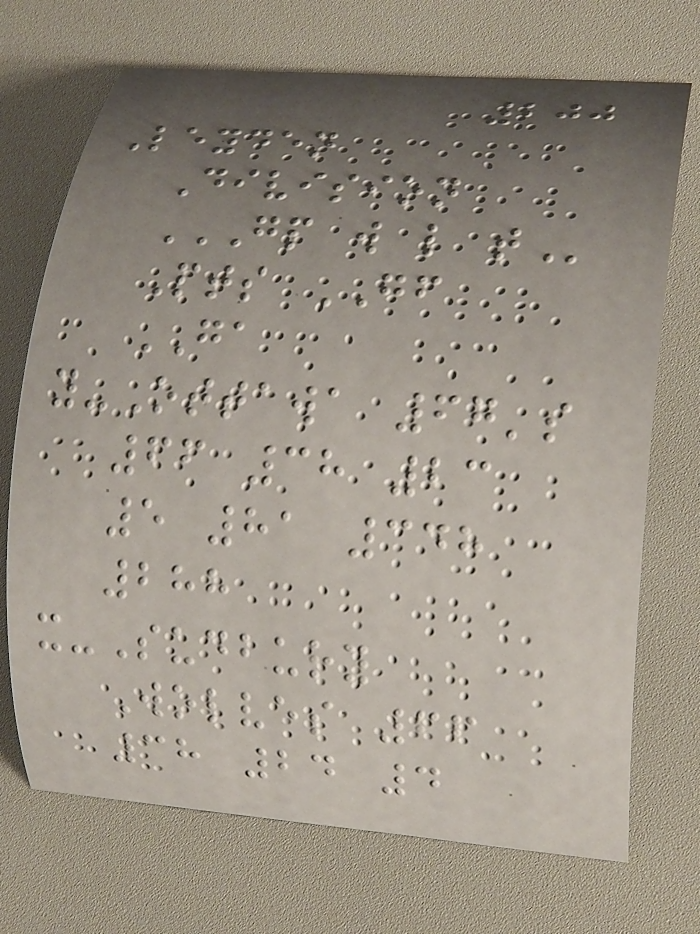200
Leyden
Division
GP W L T
Pts GF
GA
y-Ottawa 67's
66 38 23
5 81 348
288
x-Sudbury
Wolves 66
38 24 4
